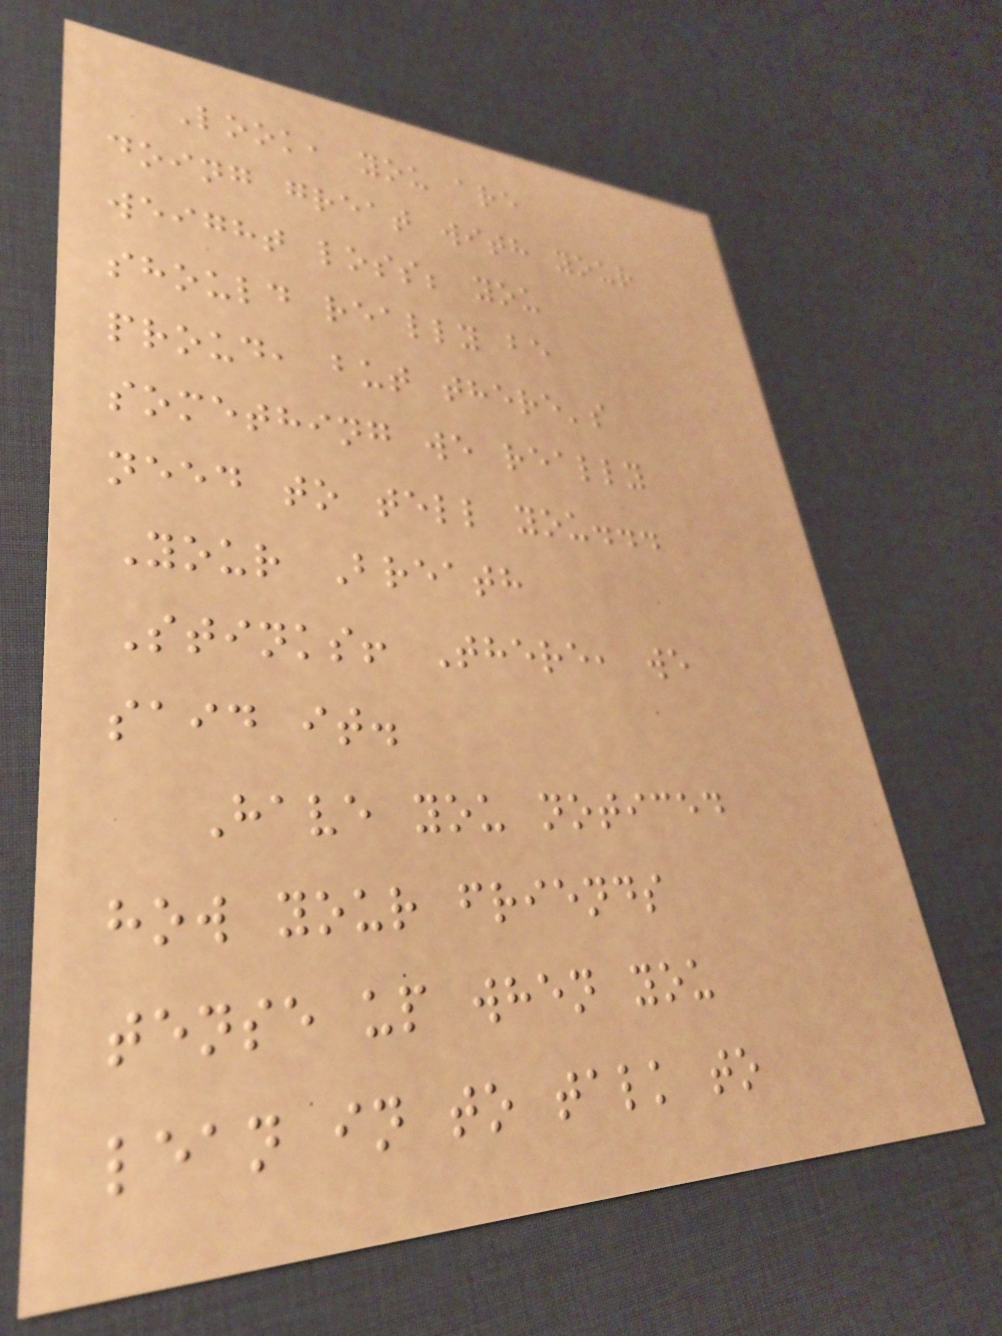Look, you are
doing great with your
weight loss; you
should really be
proud, but there's
something we really
need to tell you...
Your Breath
Stinks! There, we
said it.
Have you noticed
how your friends
tense up when you
lean in to talk to
